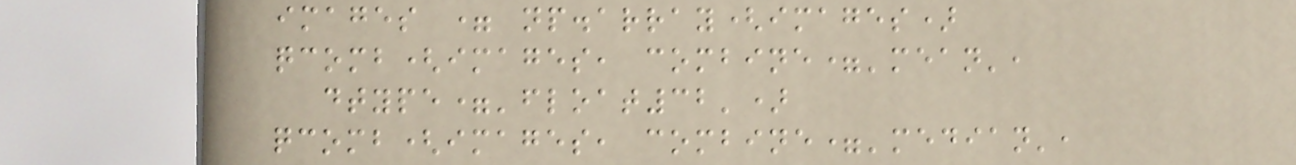images = np.array(images)
qcomb(images, combine='mean',
dtype='float32')
qcomb(images, combine='median',
